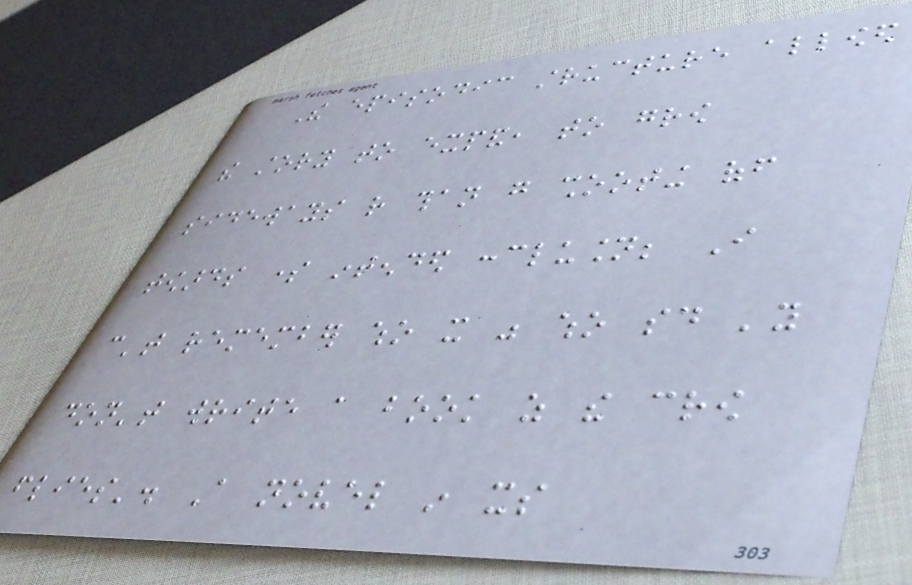The episodic structure allowed
the story to expand, to grow
sideways rather than go shooting off
towards some intended conclusion; I
can't remember who it was who said 'you
don't write a book as the crow
flies'. A novel in its
